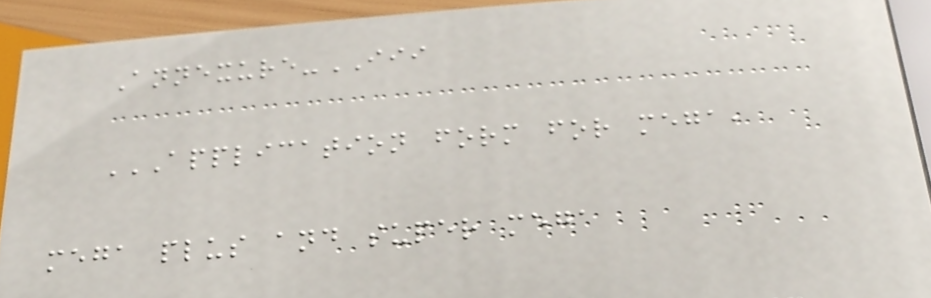Annexure-III
APPLICATION FORM FOR MEGA,
MEGA PLUS AND SUPER MEGA
